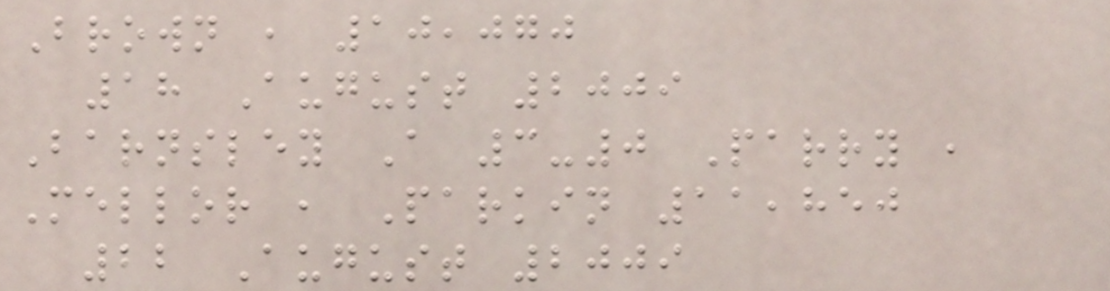Brown , 10,070
18 August 2009
Barnsley A 3-0 Parry ,
Mellor , Parkin 11,850
22 August 2009
